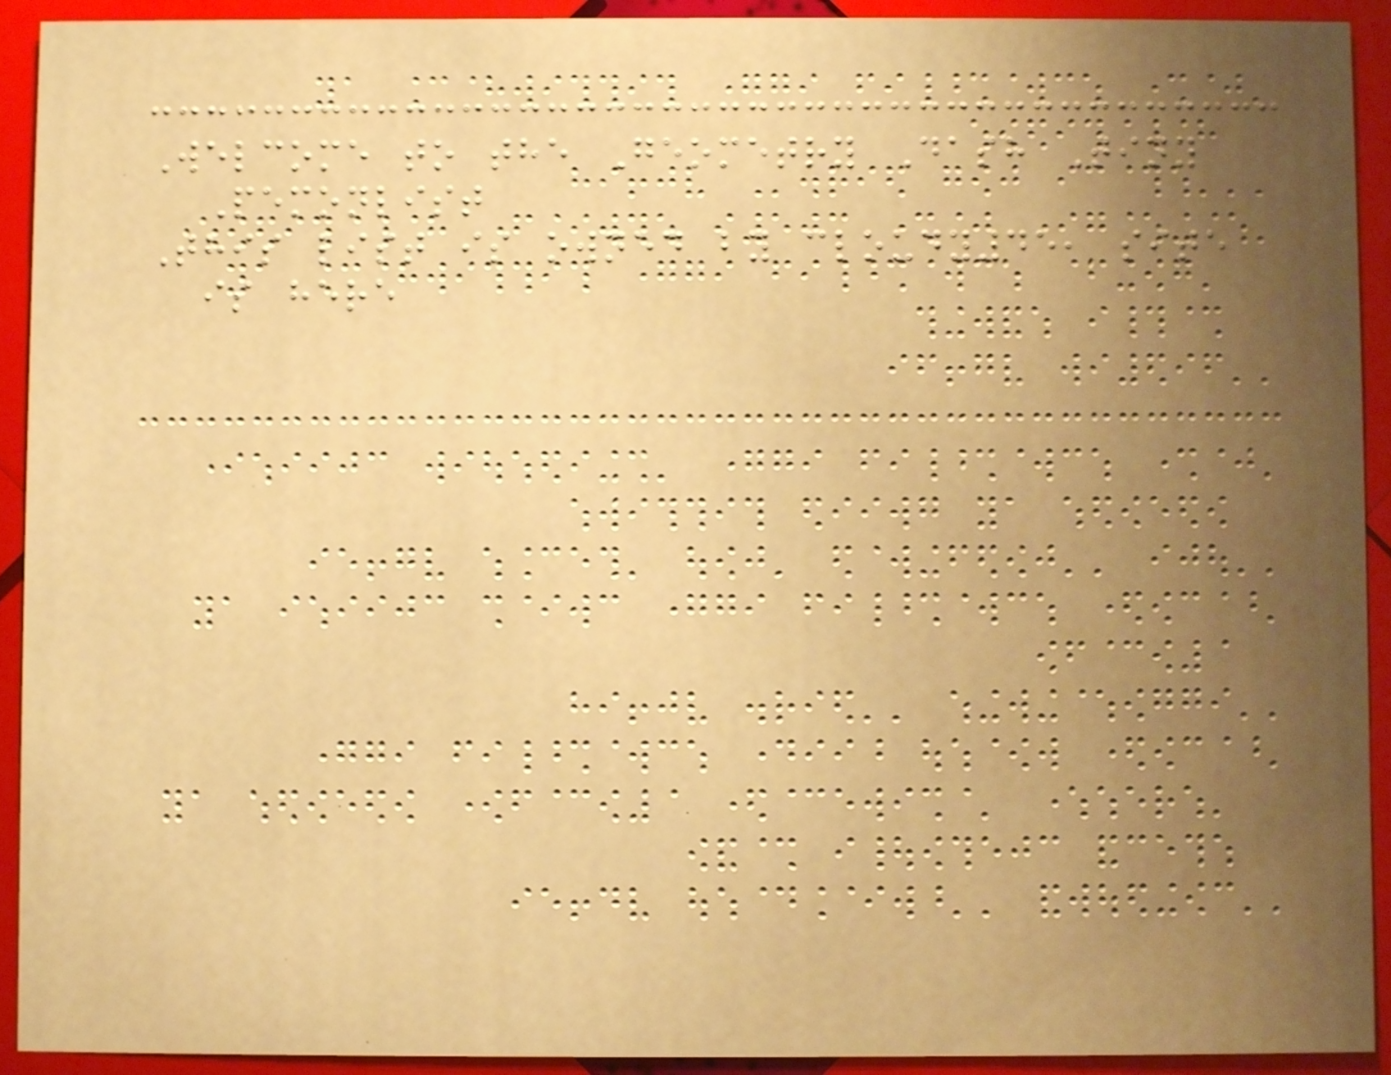Welcome to the Geometry Dash Tiny
Pemonlist
This list is owned by cloudy45, site
is here
